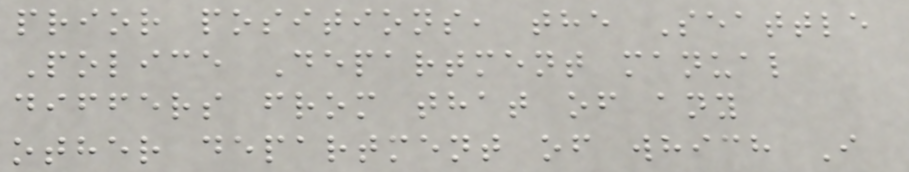prior positions, the Seattle
Police Department manual
differs from that of any
other department of which I
